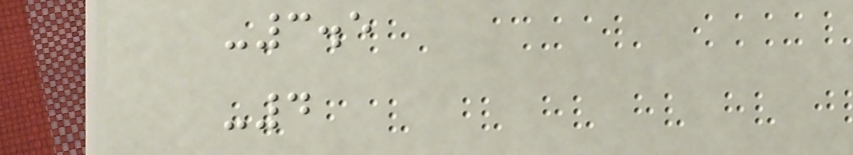-3.5
-4
